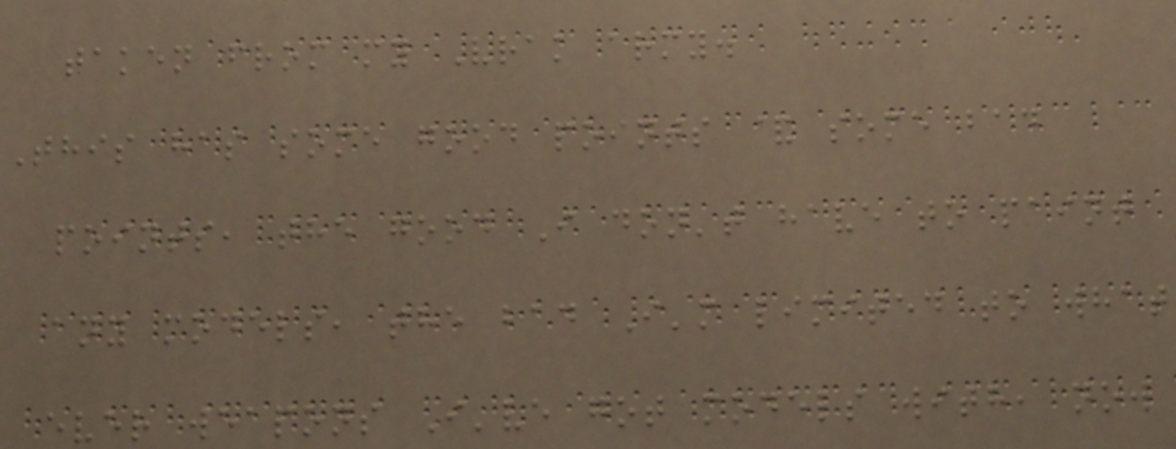taken from my Vrak army.
This has some good points & some bad
points, the good I don't have to paint
any models, the bad I'm limited to what
ever weapons I've got models with, now
